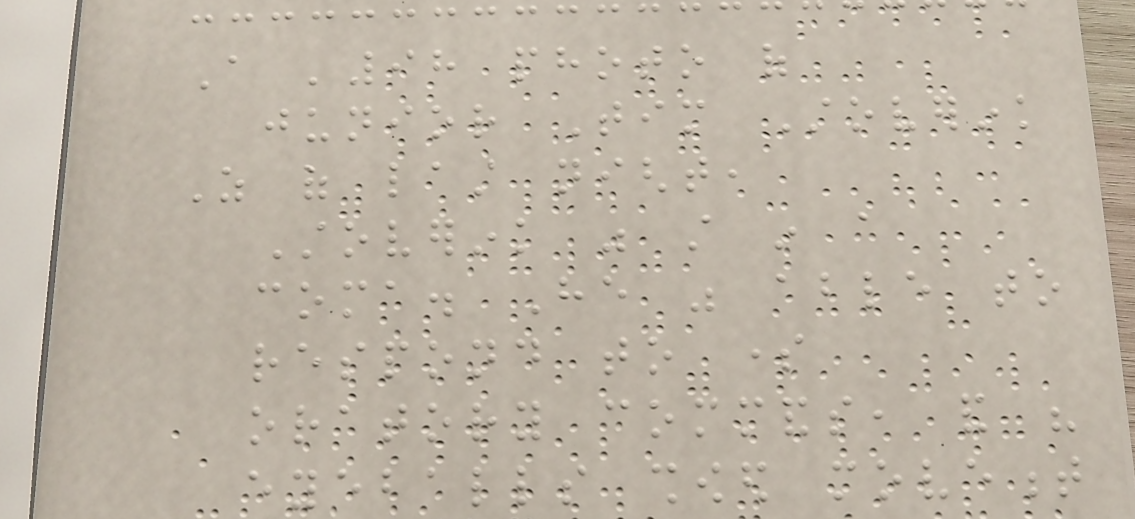A '98 photo of
junior Tim Stoverink
As of last night,
Stoverink was still in a
coma. He was able to
respond to some
oratory commands, and his
eyeballs showed movement
